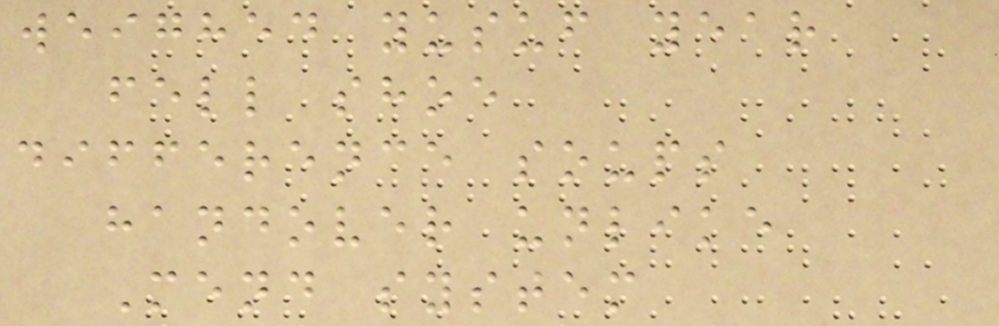weighed yusuf year
fell shoe
difference soups
handover unlike
Mend system
